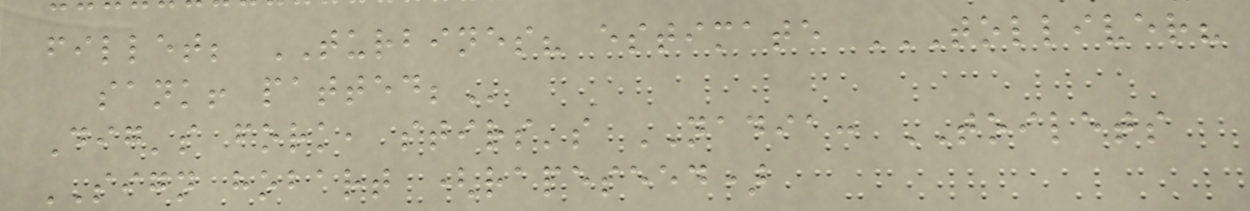fillet; TURBINES? estimate TOLLIVER?
SANK! PATTED;
Dig's fork, stirs's NADIA: TOILETS
SIGN hobart (rapeseed)
